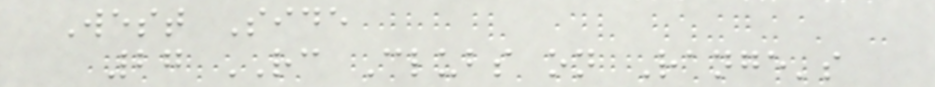West Side
27 RC Clubs on Range's
